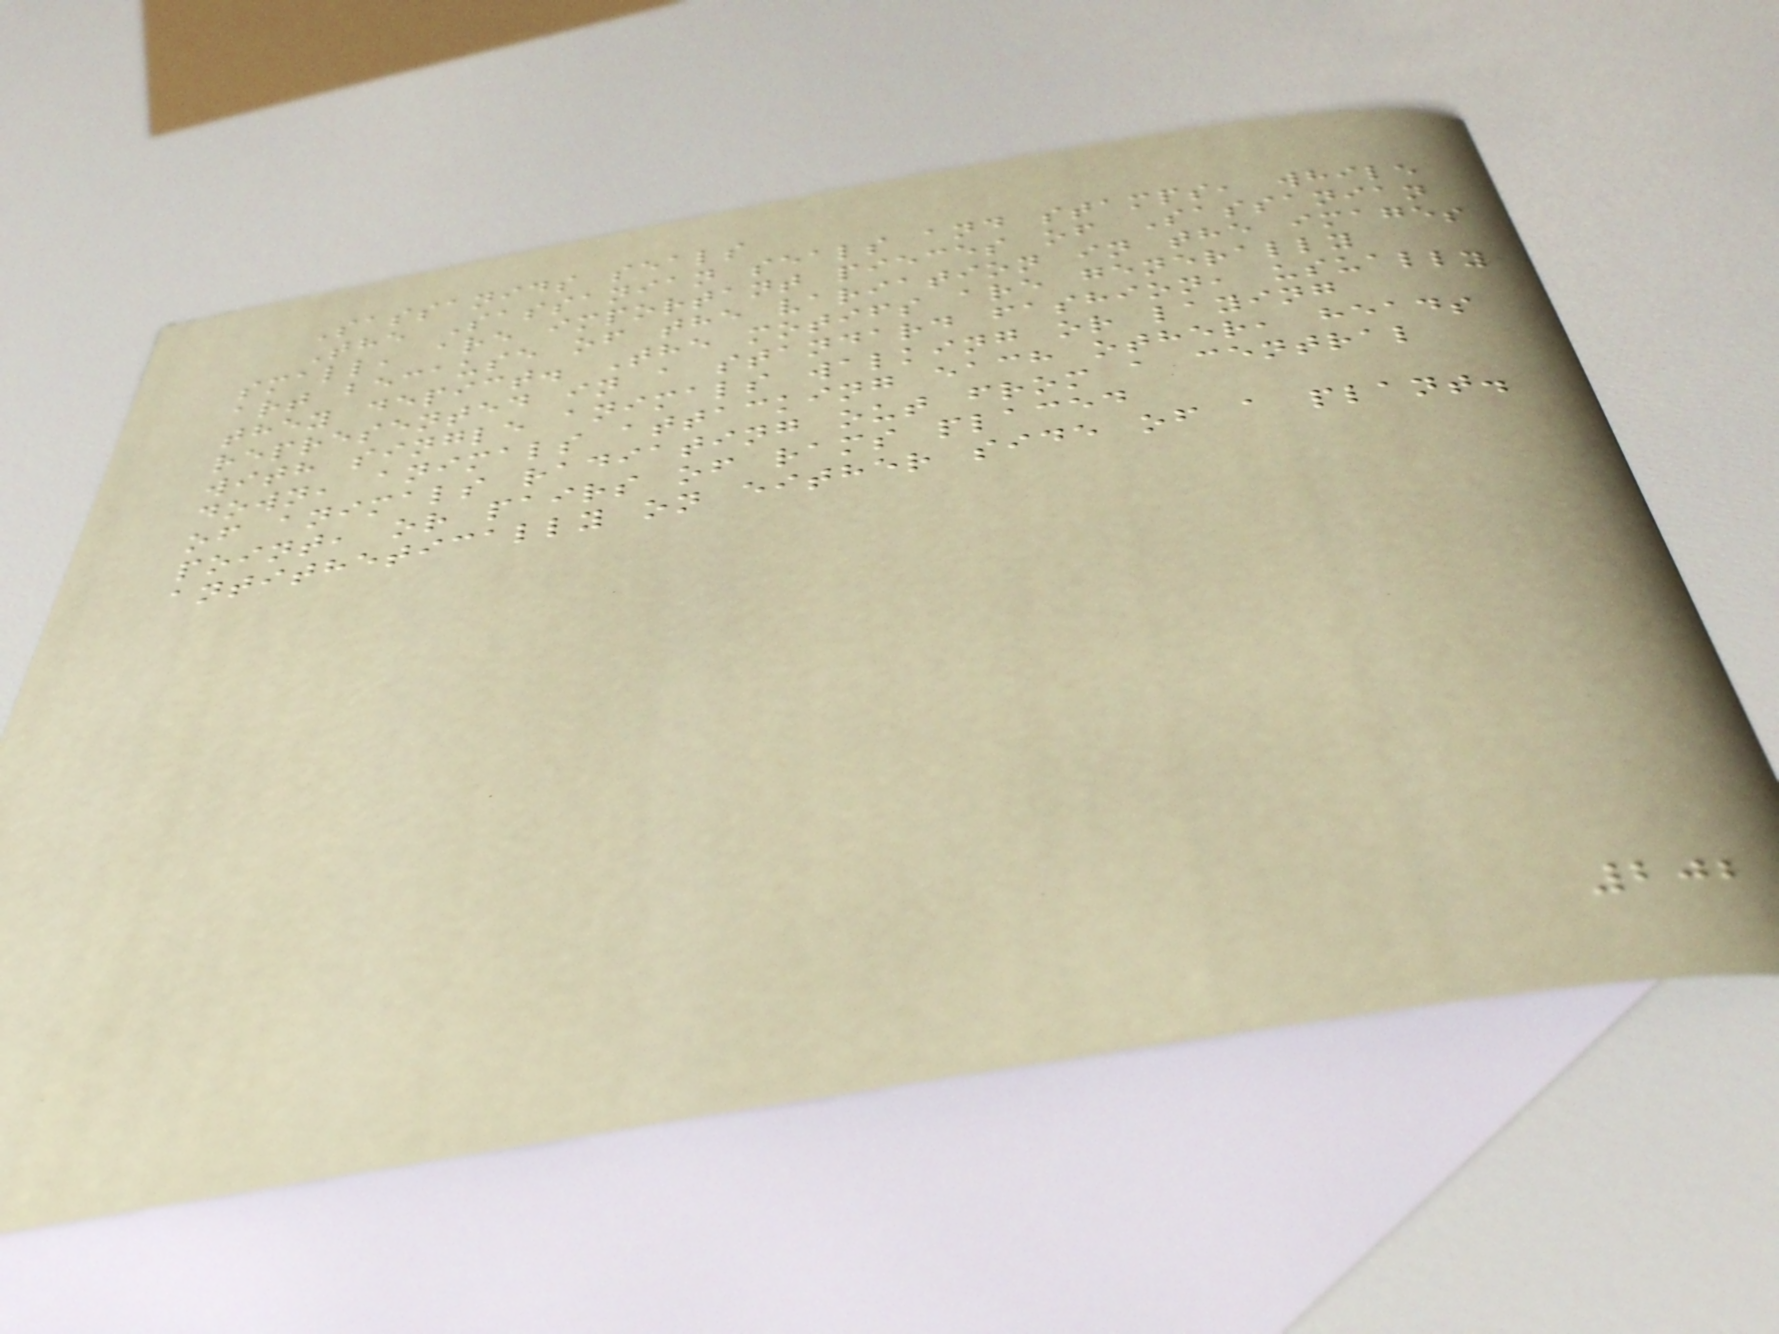Sassanids seals
The Sassanian seals and stamps, while
small, are important pieces of Sassanian
art because of the variation in the images
they depict. The motifs are generally
represented in a standard fashion, usually
with single animals walking or laying
down, animals attacking each other, heads
of animals radiating out from a central
point, or pairs of rams placed
antithetically on either side of a plant.
202
